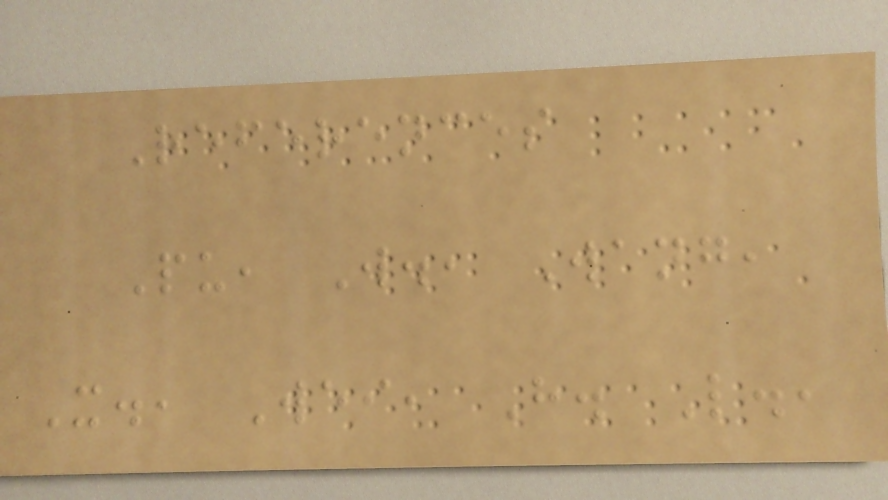References
Pu, W., Wang,
X., Wei, H. L.,
